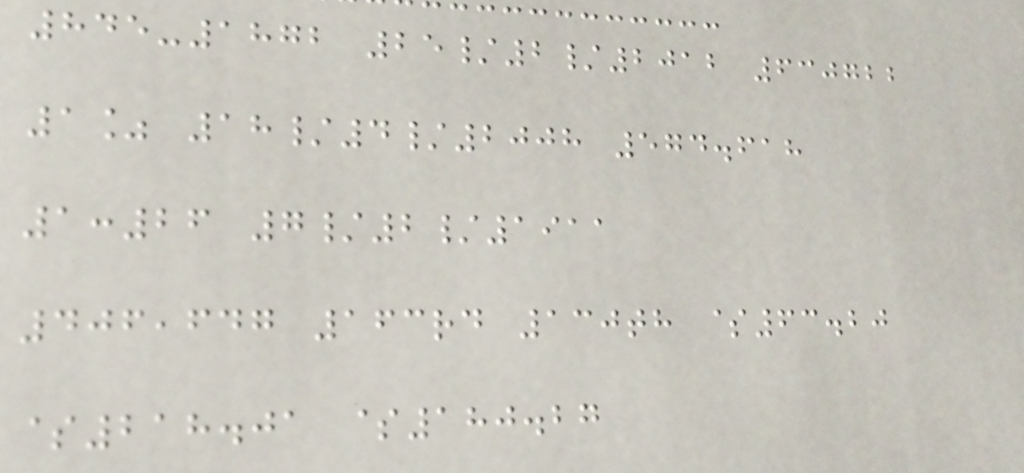845-1872 25/2/2012 630722
1% 18/4/2008 574.618
1:26 7/2/1911
406,647 163rd 130th $63.20
$218.01 $180.27
